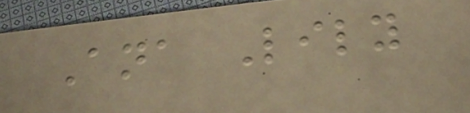Ana Lily
